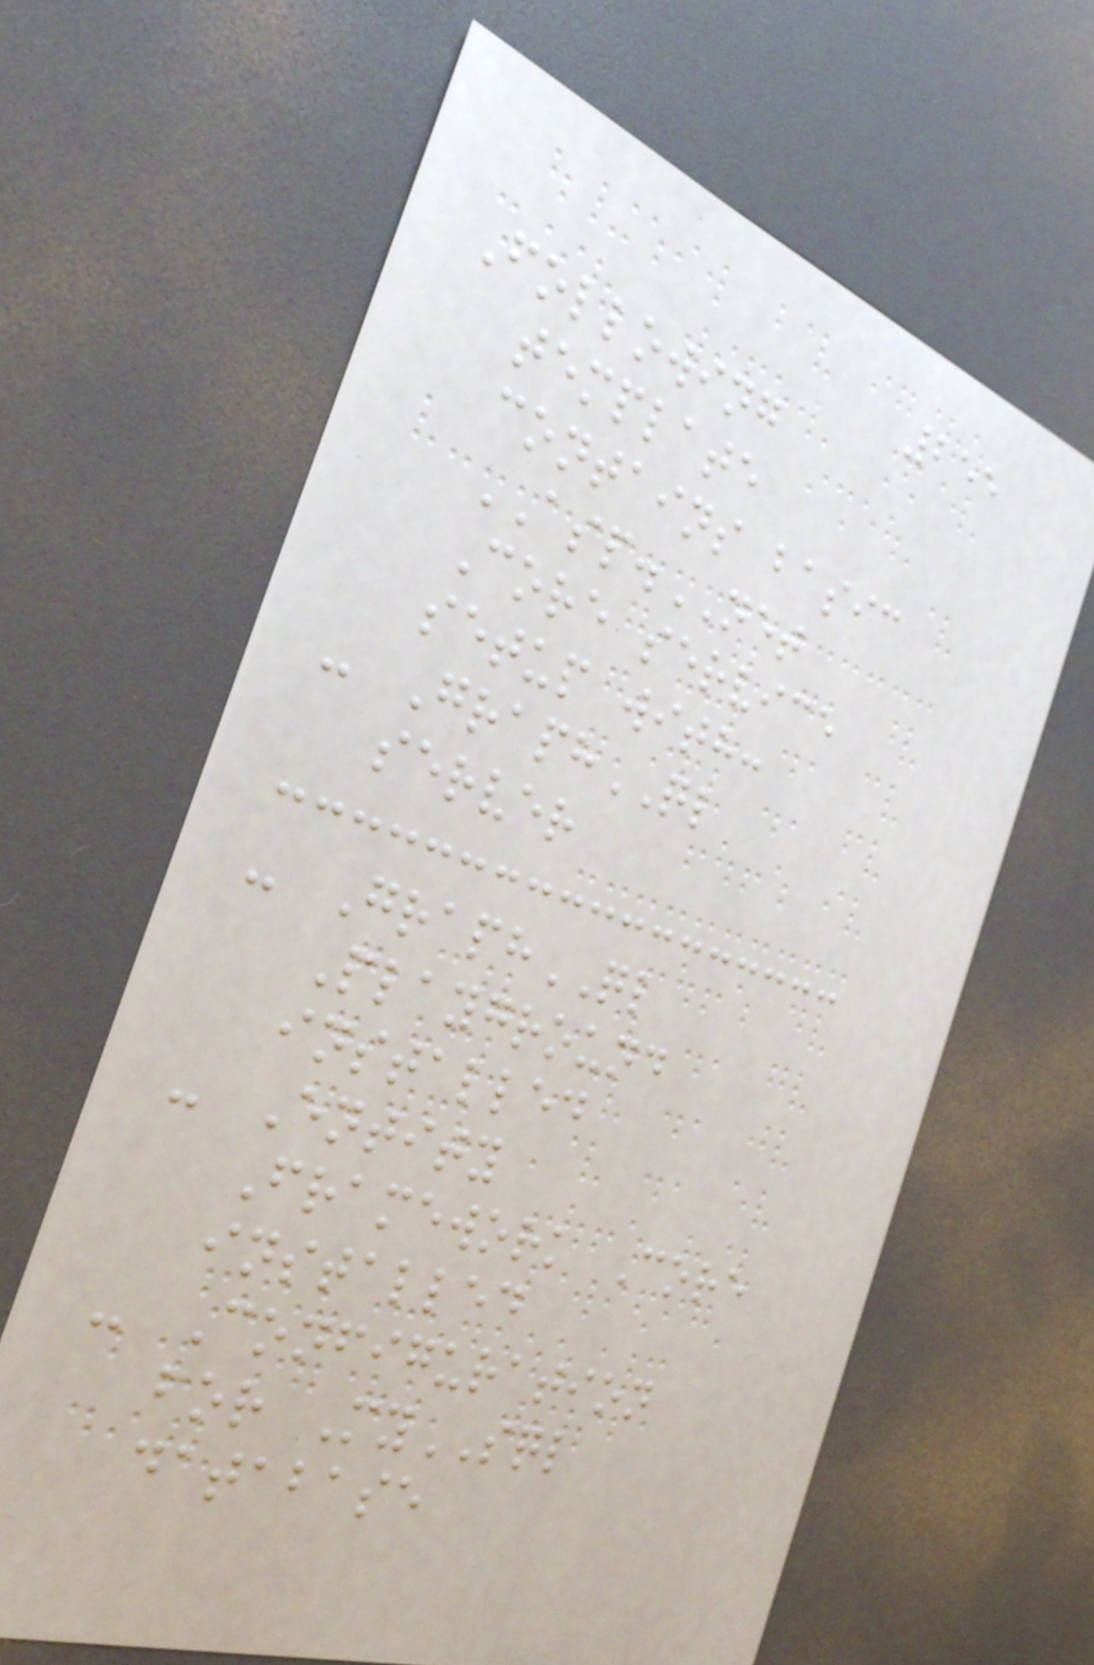255
Following
template
contains basic
ASP.NET
Core service
setup with:
- GraphQL
server
- GraphQL
Playground
installed
- Entity
Framework Core
installed
- Configuration
for MySQL
database
